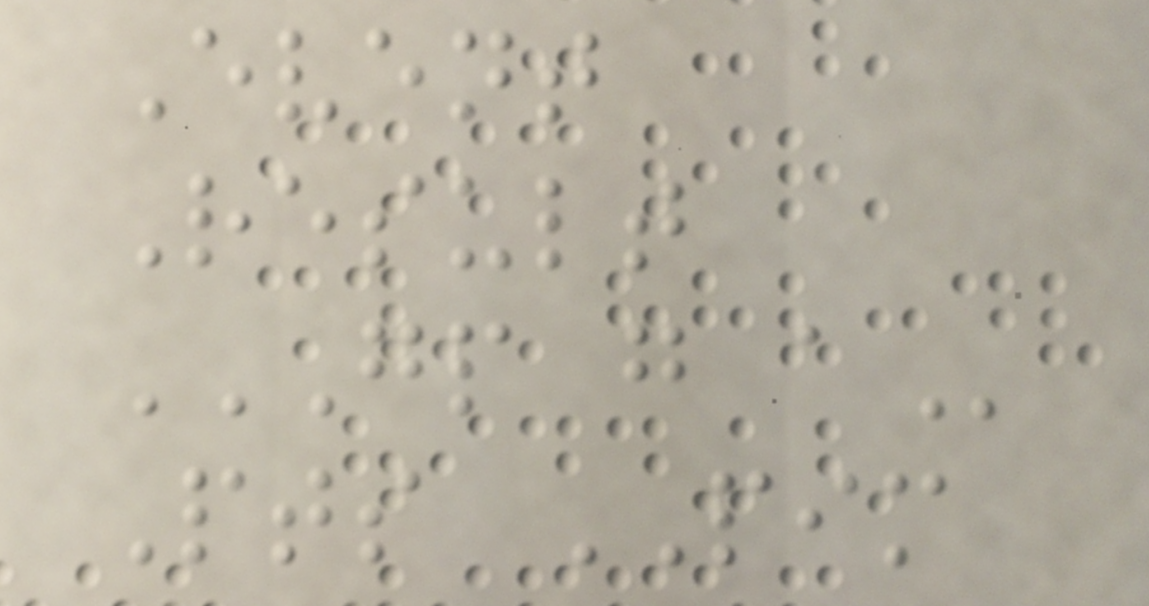Event
Result
GP G A
Pts PIM
